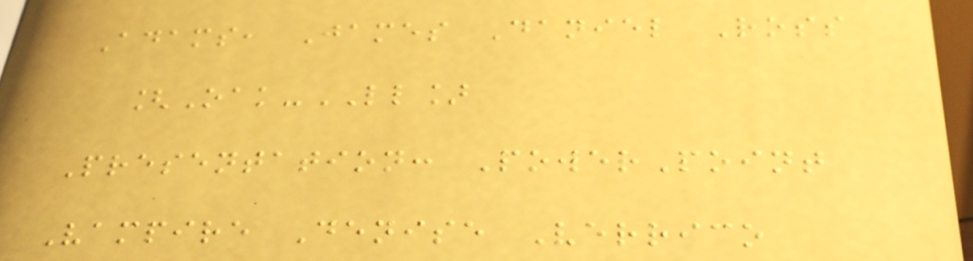Adams, James Daniel Ross
[Oak-LL]
Presentation: PowerPoint
Vampire Denise Verrico
